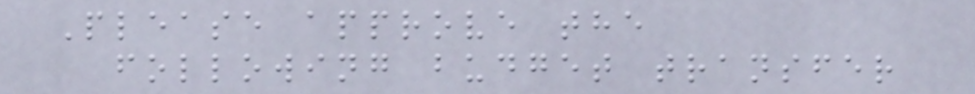Please approve the
following budget transfer
